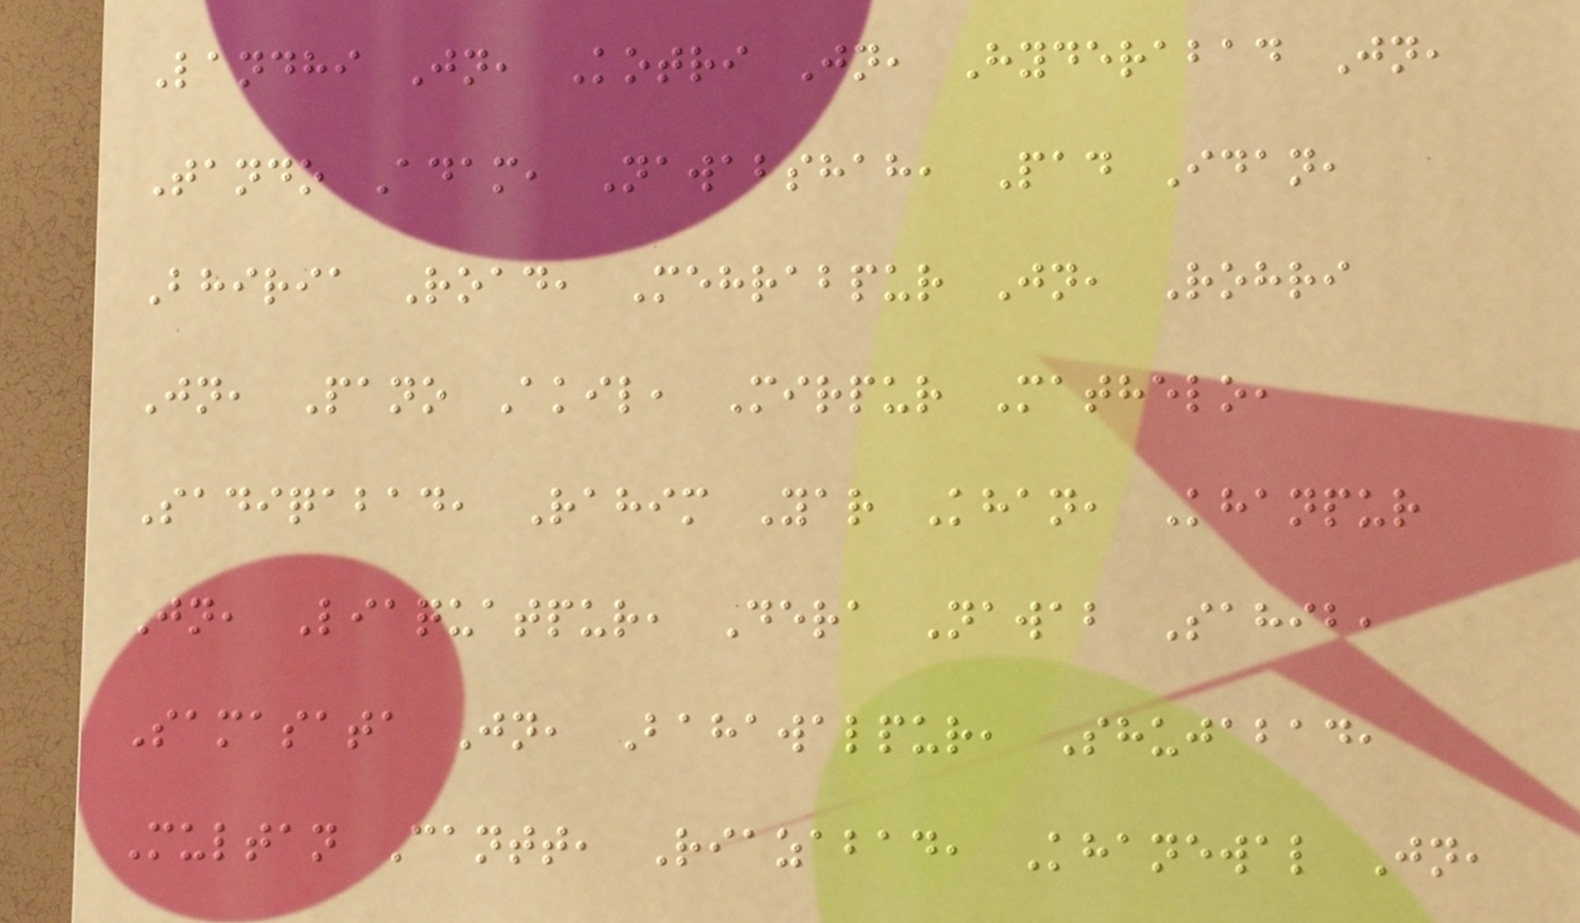Landhi Jn, Kotri Jn, Hyderabad Jn,
Tando Adam, Nawabshah, Pad Idan,
Bhiria Road, Mehrabpur Jn, Rohri
Jn, Pano Akil, Mirpur Mathelo,
Sadiqabad, Rahim Yar Khan, Khanpur
Jn, Liaquatpur, Dera Nawab Sahib,
Samasata Jn, Bahawalpur, Shujabad,
Multan Cantt, Riazabad, Khanewal Jn,
